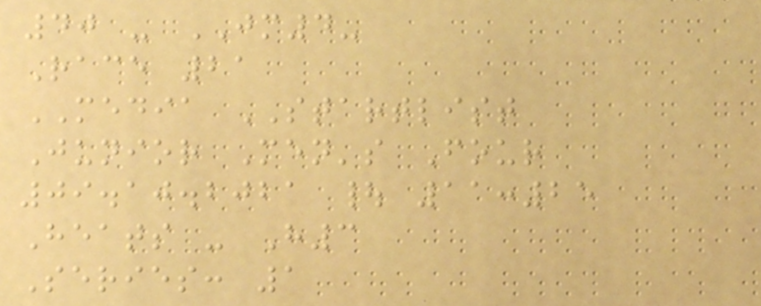40 - JM4-
Race 21
MEDIA STARTLIST
Junior Men's Four
09.10.2021 | 11:25
Heats - H3
Series: 1
